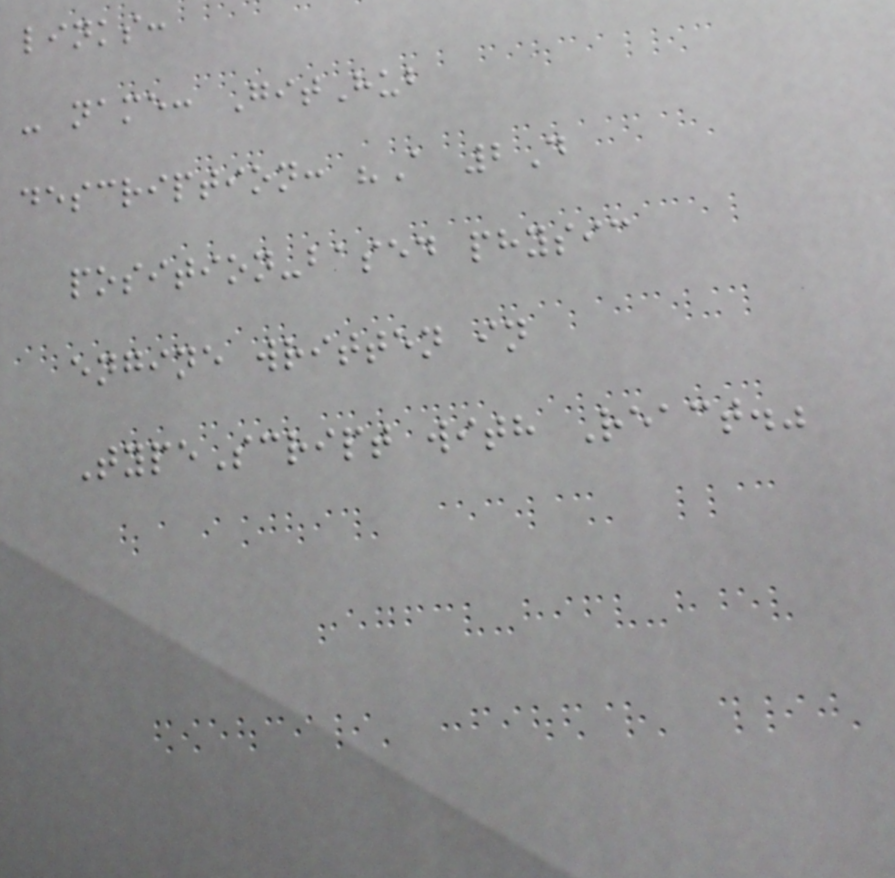links:
- name: GitHub
description: "A 2D
position-based physic
engine written in
TypeScript with React."
